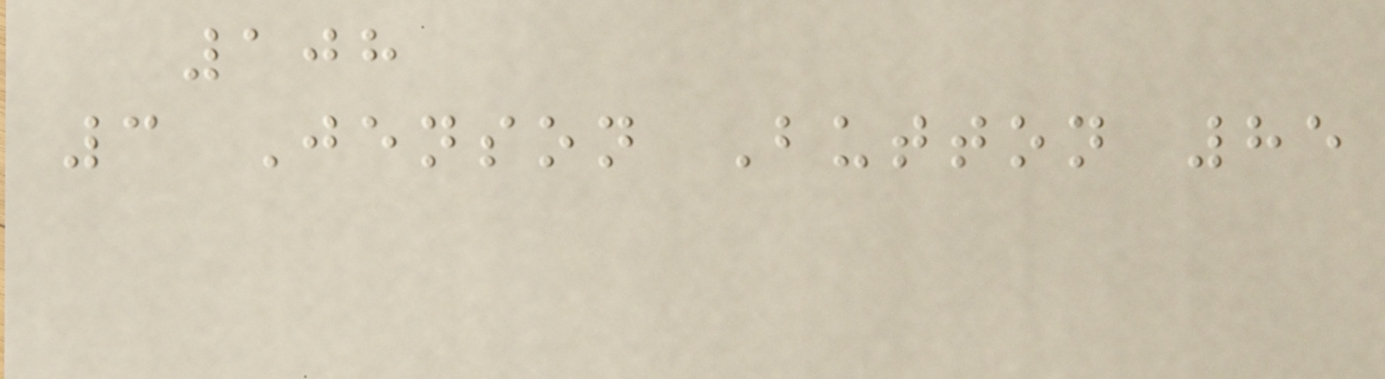108
3 Jenson Button 85
